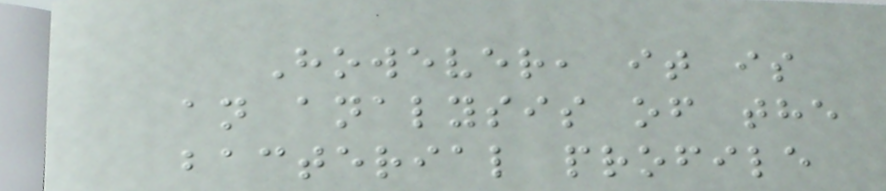However, it is
an analysis of the
bacterial profile
